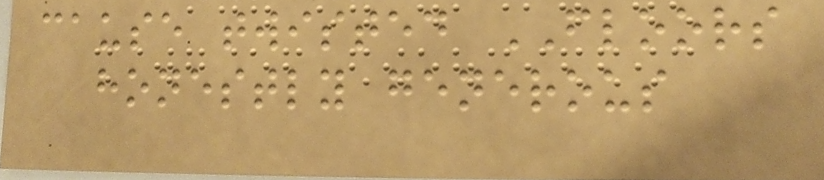cause twisted FLOORS
honestly generous
